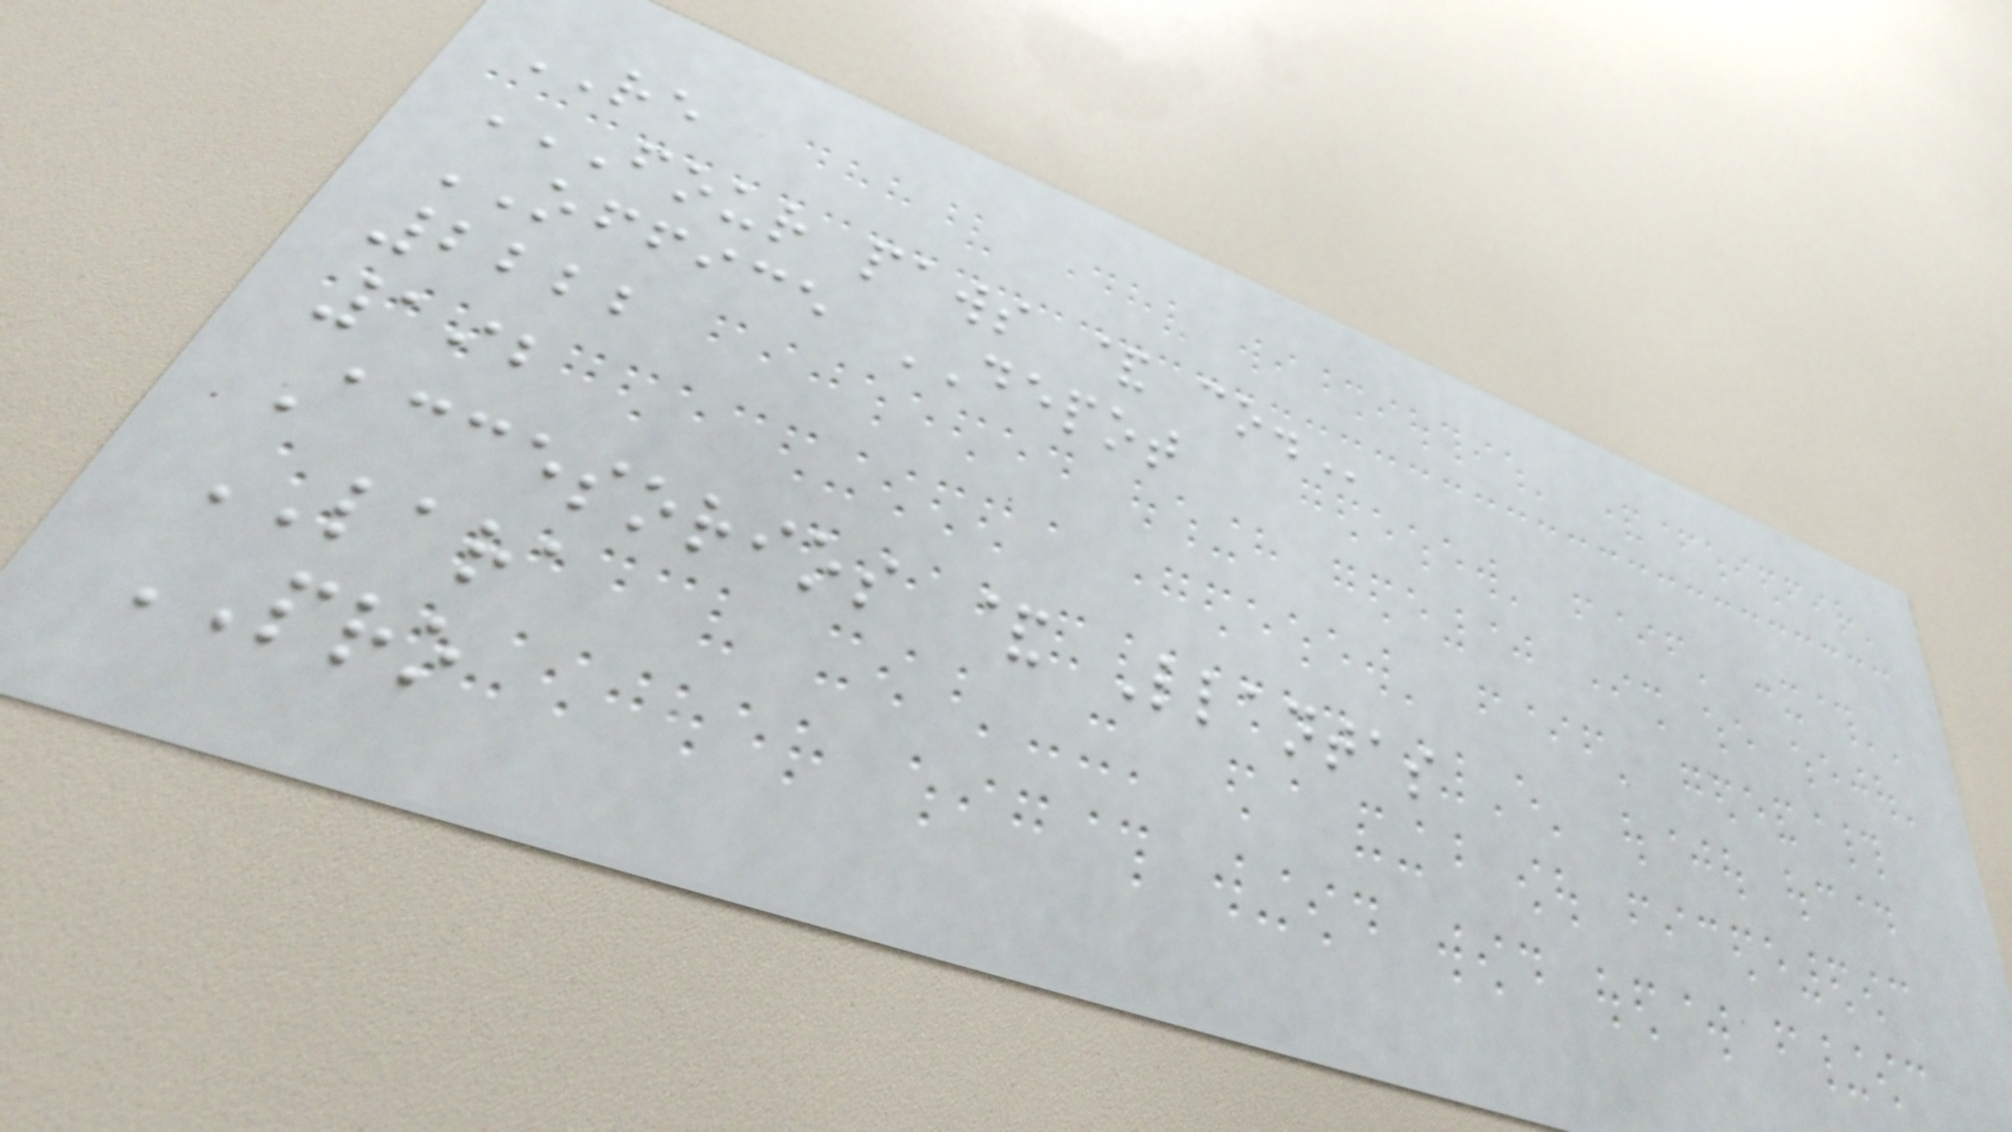RE
FOUR PAWS & CO.
OFFICE DEPOT
2222
192
Accesorios & Llantas
LARA
PRO
